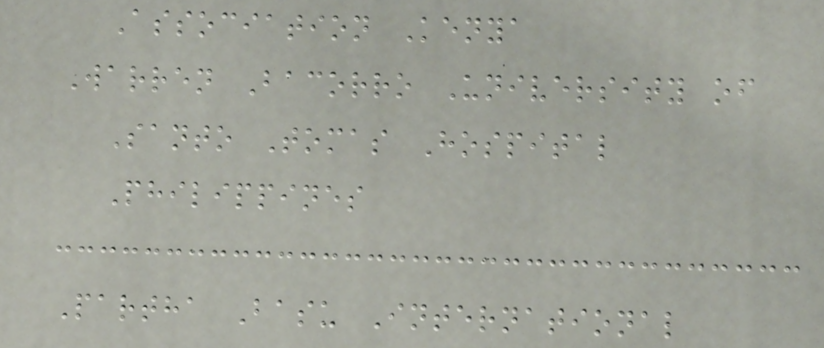Association Kenya
Warren Bacorro University of
Santo Tomas Hospital
Philippines
Partha Basu International
